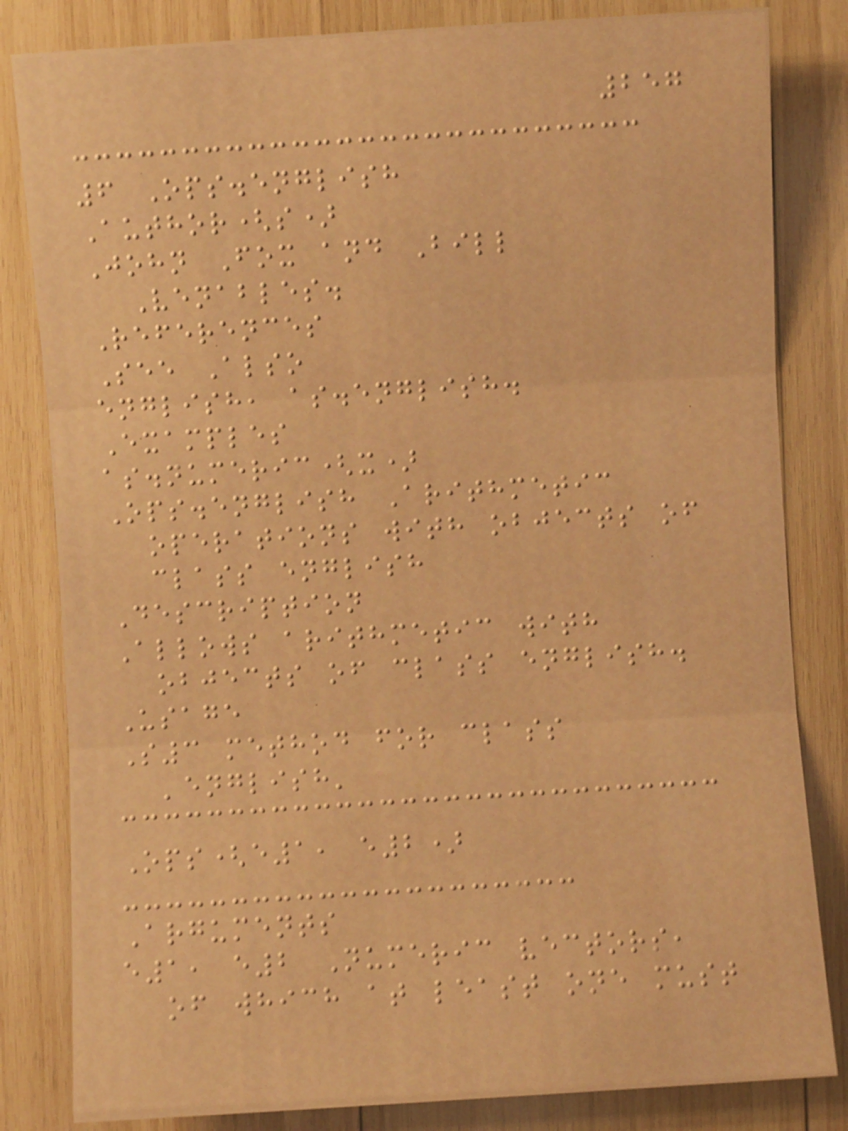257
6 Ops.english
Author(s)
John Fox and Bill
Venables.
References
See Also
english, as.english.
Examples
as.numeric(x)
Ops.english Arithmetic
operations with objects of
class english
Description
Allows arithmetic with
objects of class english.
Usage
S3 method for class
'english'
Ops(e1, e2)
Arguments
e1, e2 Numeric vectors,
of which at least one must
